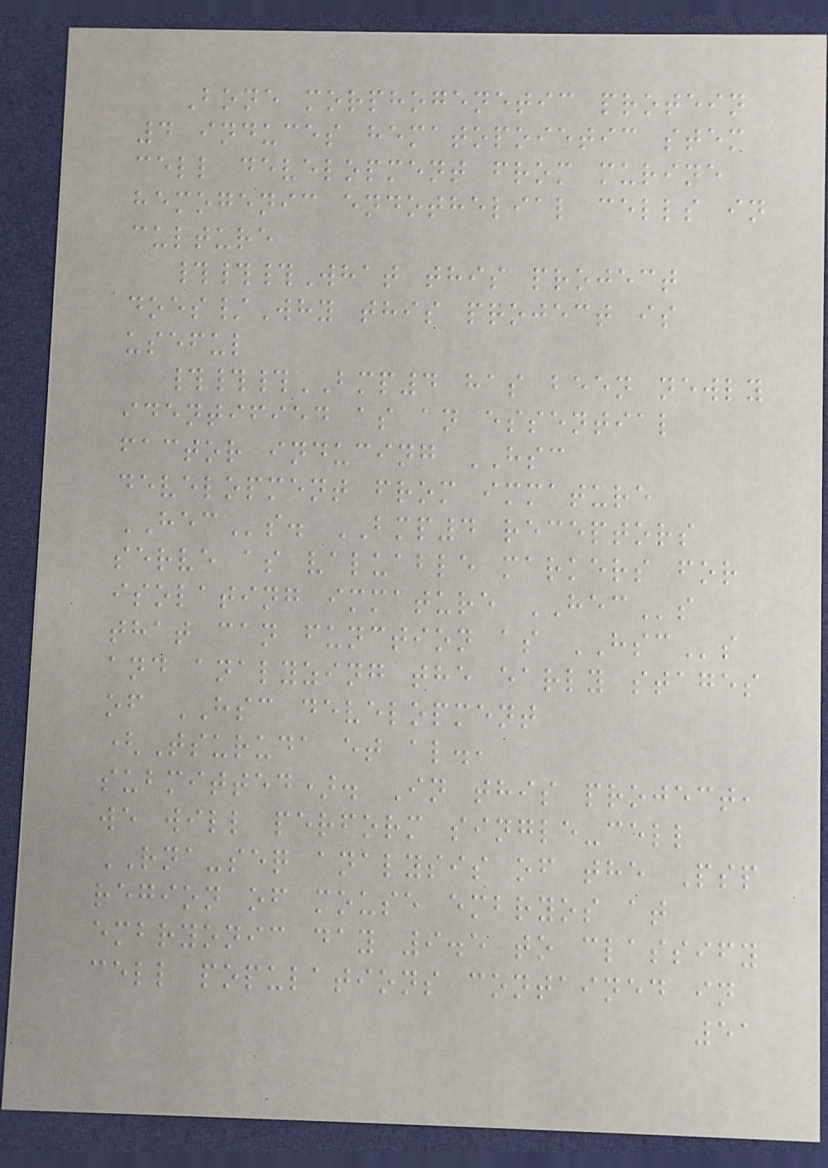Bone morphogenetic protein
4 induces hematopoietic stem
cell development from murine
hemogenic endothelial cells in
culture
###What this project
does/Why this project is
useful
###BMP4 has been newly
identified as an essential
factor inducing HSC
development from immature
HECs. BMP4 receptors
serve as valuable markers for
isolating immature HECs
that can function as HSCs
and analyzing the early stages
of HSC development
(Tsuruda et al.,
submitted). In this project,
we will perform single-cell
RNA-seq analysis of the Psp
region of mouse embryos at
embryonic day 9.5 to classify
cell populations contained in
51
